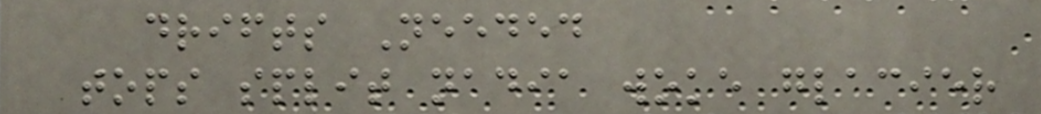drifts Needed
tops split nadia woke glacier
